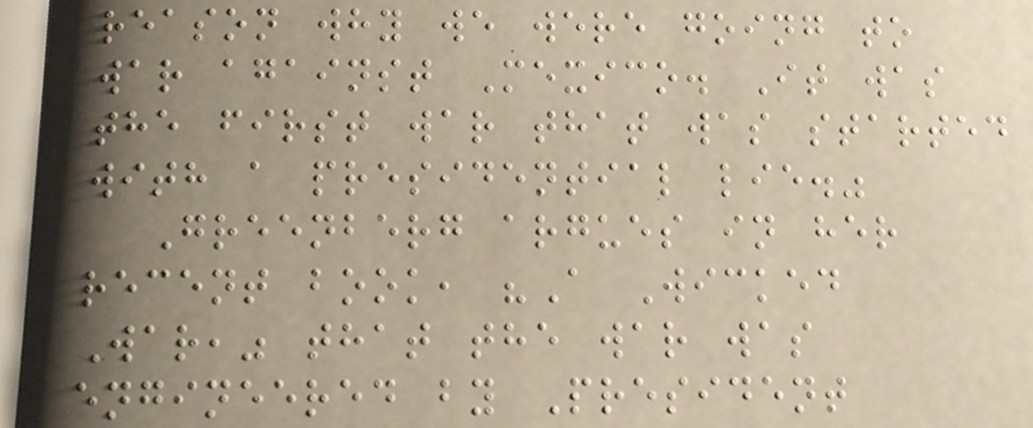reason why we were going to
war against Mexico. It was
the first war that was started
with a presidential lie."
Greenberg argues in her
recent book, "A Wicked
War," that the war was
engineered by President
